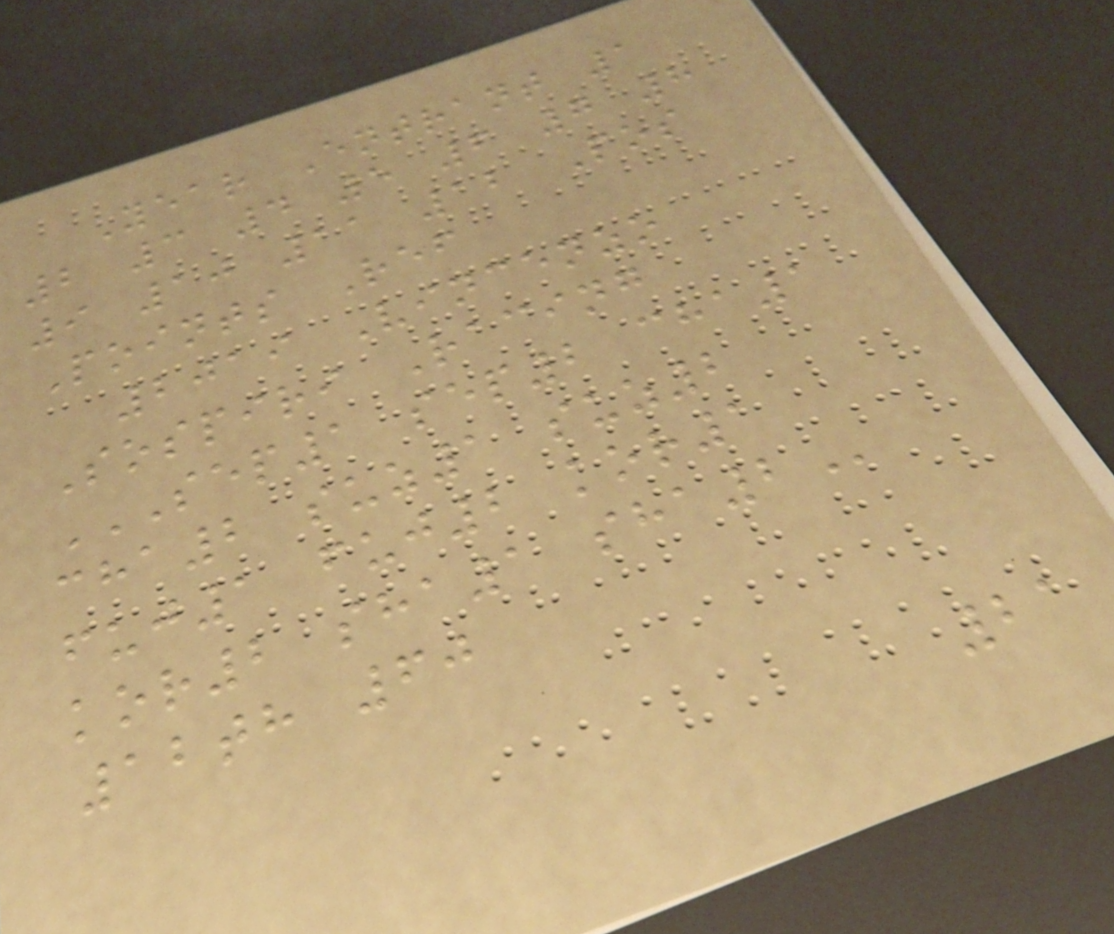Year Entrant 1
2 3 4 5 6 7 8
9 10 11 12 Pos
Points Ref
2019 Vincenzo
Sospiri Racing
SEP1 SEP2 CHA1
CHA2 SUZ1 SUZ2
FUJ1 FUJ2 KOR1
KOR2 SHA1 SHA2
12th 60
21
